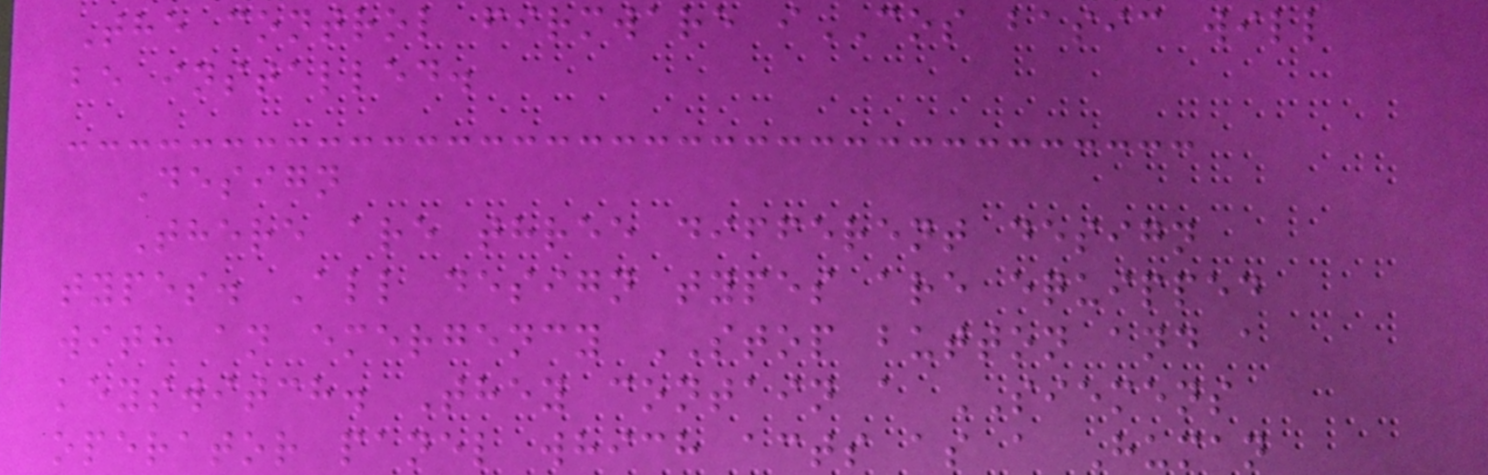The control firmware iCOS basic will
be installed.
Design
There are three different design
types. All design types are equipped
with an emergency STOP button and a
keyswitch. They contain a SIEMENS
operator panel which acts as a Human
